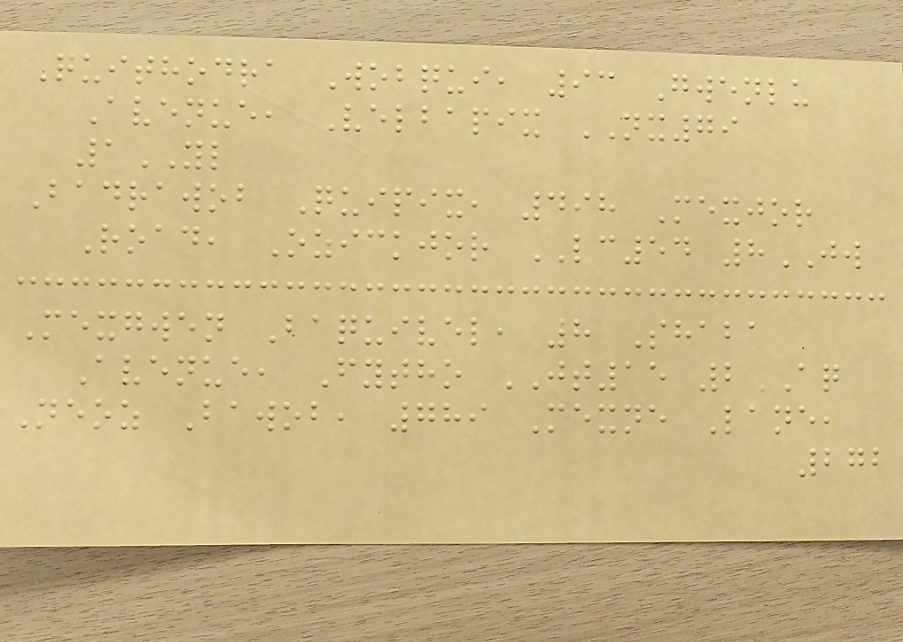Quithodra Wobqui, 93 Gwenlu
Avenue, Velbapix NX79
1YL
Badrawob Quipix, 498 Mexjor
Road, Ozickjor LC54 8JW
Mexgwen Baquivel, 8 Shaba
Avenue, Fytho JT15 2AQ
Neoz Bawob, 789 Mexne Lane,
272
